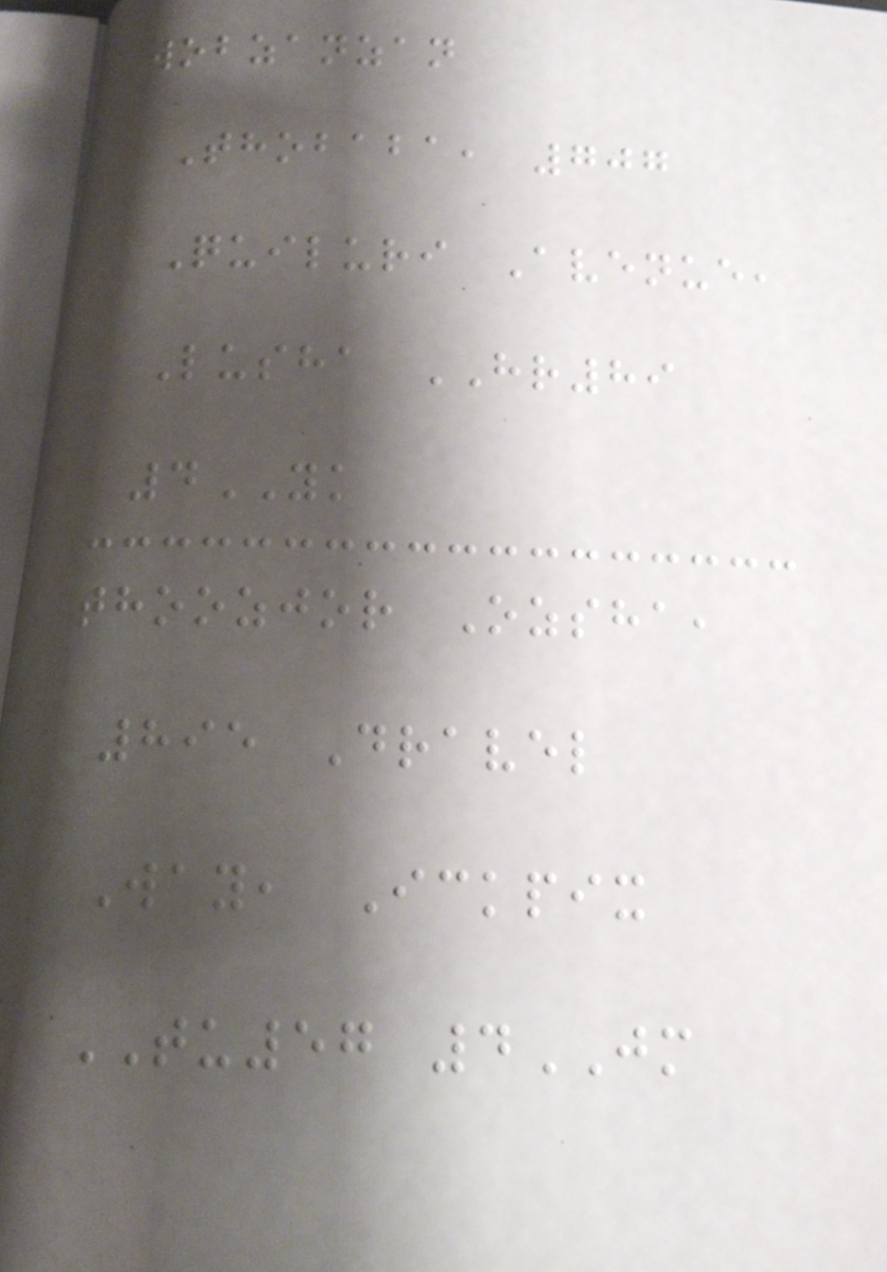Wobzanzan
Thobaba, 707
Quiluri Avenue,
Lusha HR89
4YK
Thoozjor Ozsha,
895 Dravel
Way, Ickpix
TU57 4JM
